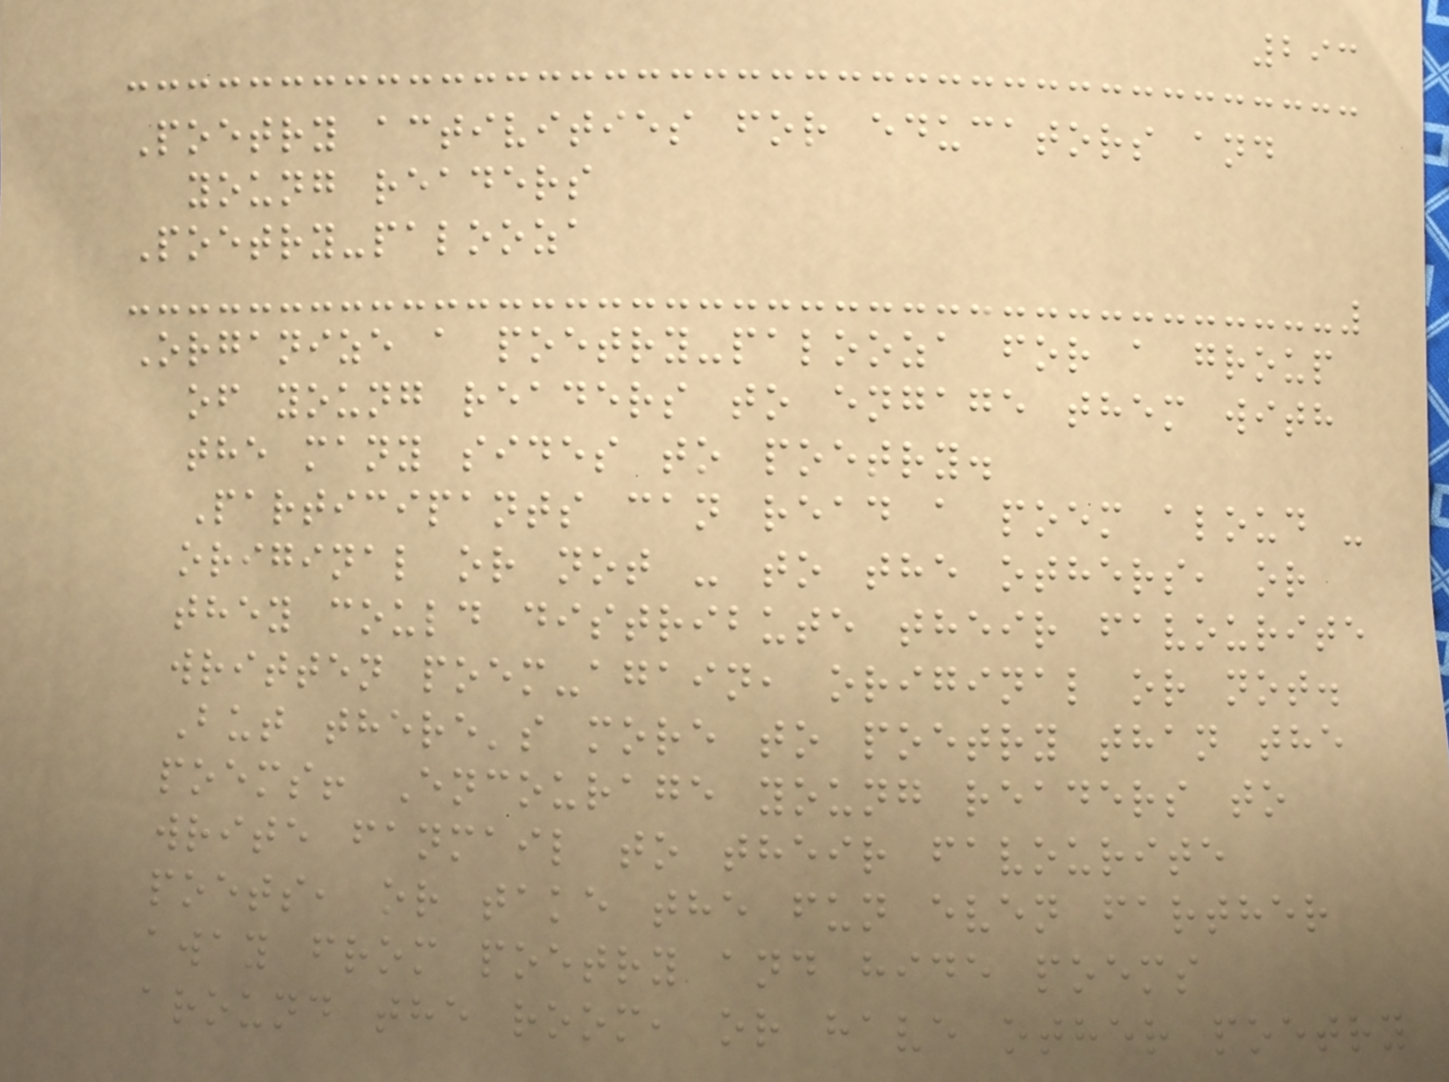293
Poetry activities for educators and
young readers
Poetry-palooza
Organize a poetry-palooza for a group
of young readers to engage them with
the many sides to poetry.
Participants can read a poem aloud -
original or not - to the others, or
they could distribute their favourite
written poem-again, original or not.
But there's more to poetry than the
poems! Encourage young readers to
write fanmail to their favourite
poets, or take the fun even farther
away from poetry and hide poems
around the room, or have other poetry
